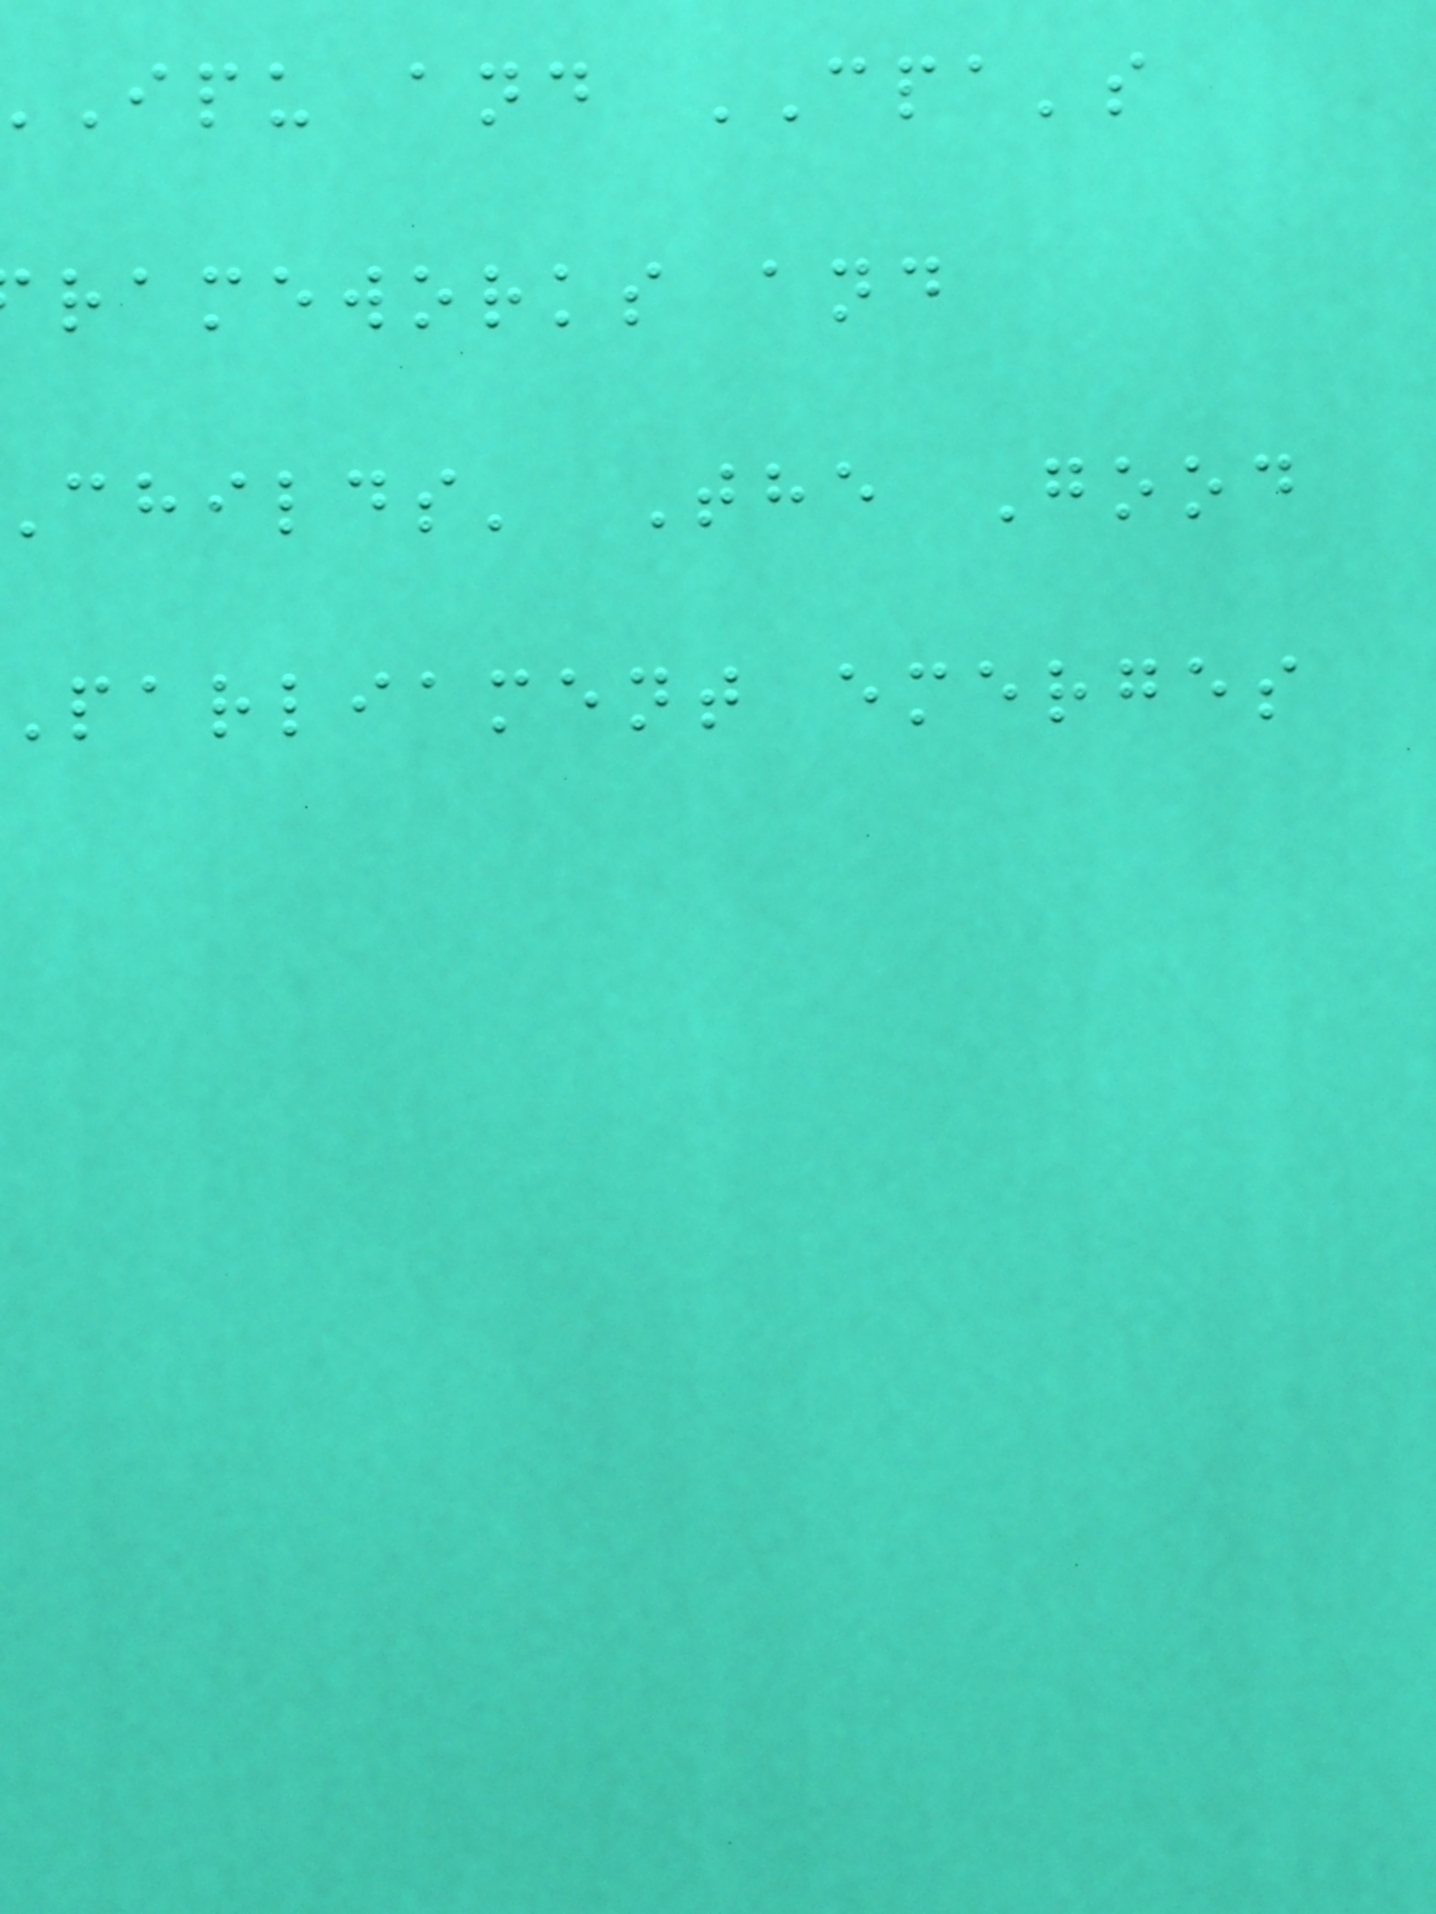ipu and CPA's
rameworks and
childs' The Good
parliament emerges
